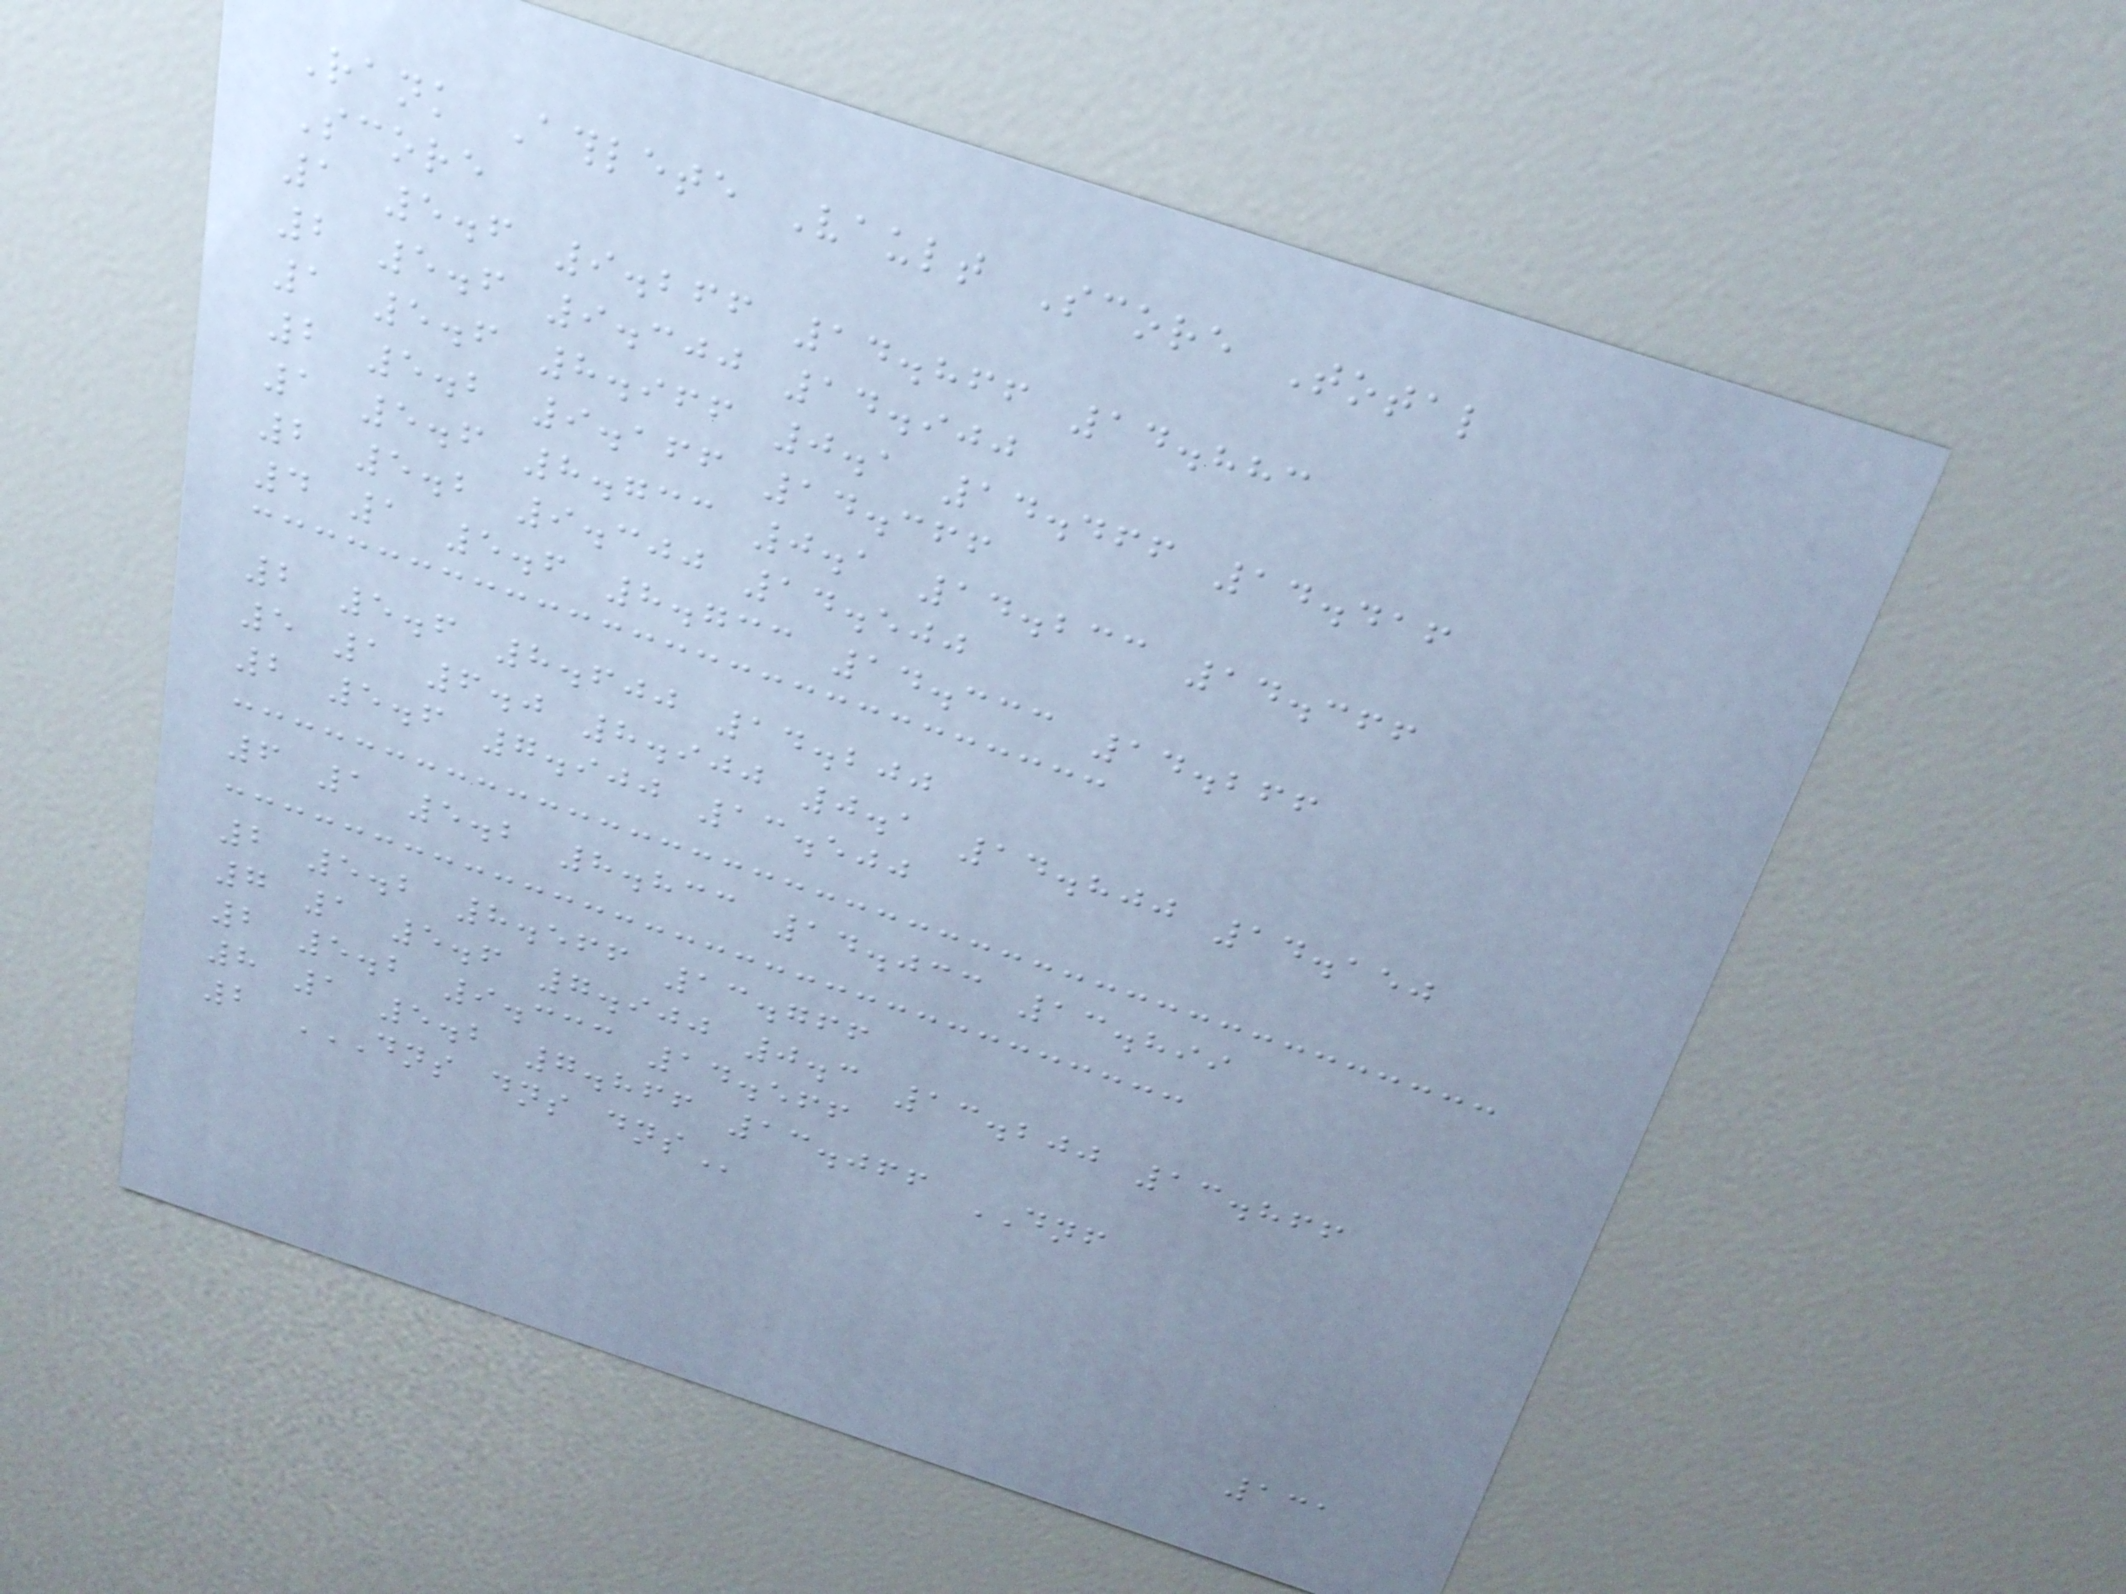Rank Athlete Vault Score Total
Score
1 5.6 9.266 14.866 14.883
2 5.6 9.300 14.900
1 5.6 8.966 0.1 14.466 14.416
2 5.2 9.166 14.366
1 5.6 8.733 0.1 14.233 14.366
2 5.2 9.300 14.500
4 1 5.6 8.733 14.333 14.266
2 5.6 8.600 14.200
5 1 6.0 8.900 0.1 14.800 14.150
2 5.6 7.900 13.500
6 1 5.2 8.833 14.033 13.899
2 5.2 8.566 13.766
7 1 5.6 7.900 0.3 13.200 13.866
2 5.2 9.333 14.566
8 1 5.2 7.866 13.066 DNF
2 DNS DNS DNS
131
